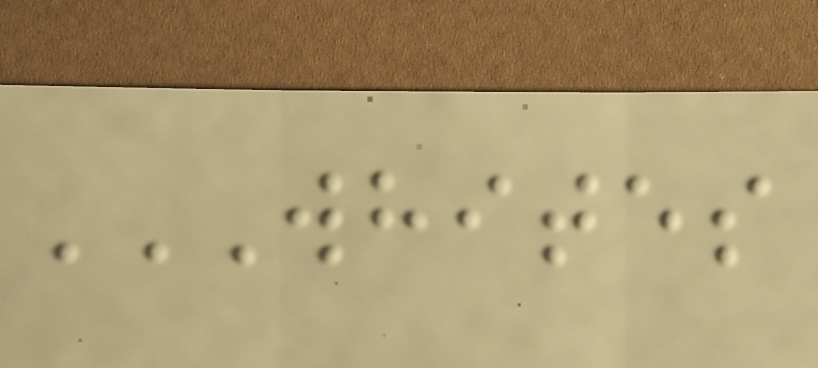WHITES
